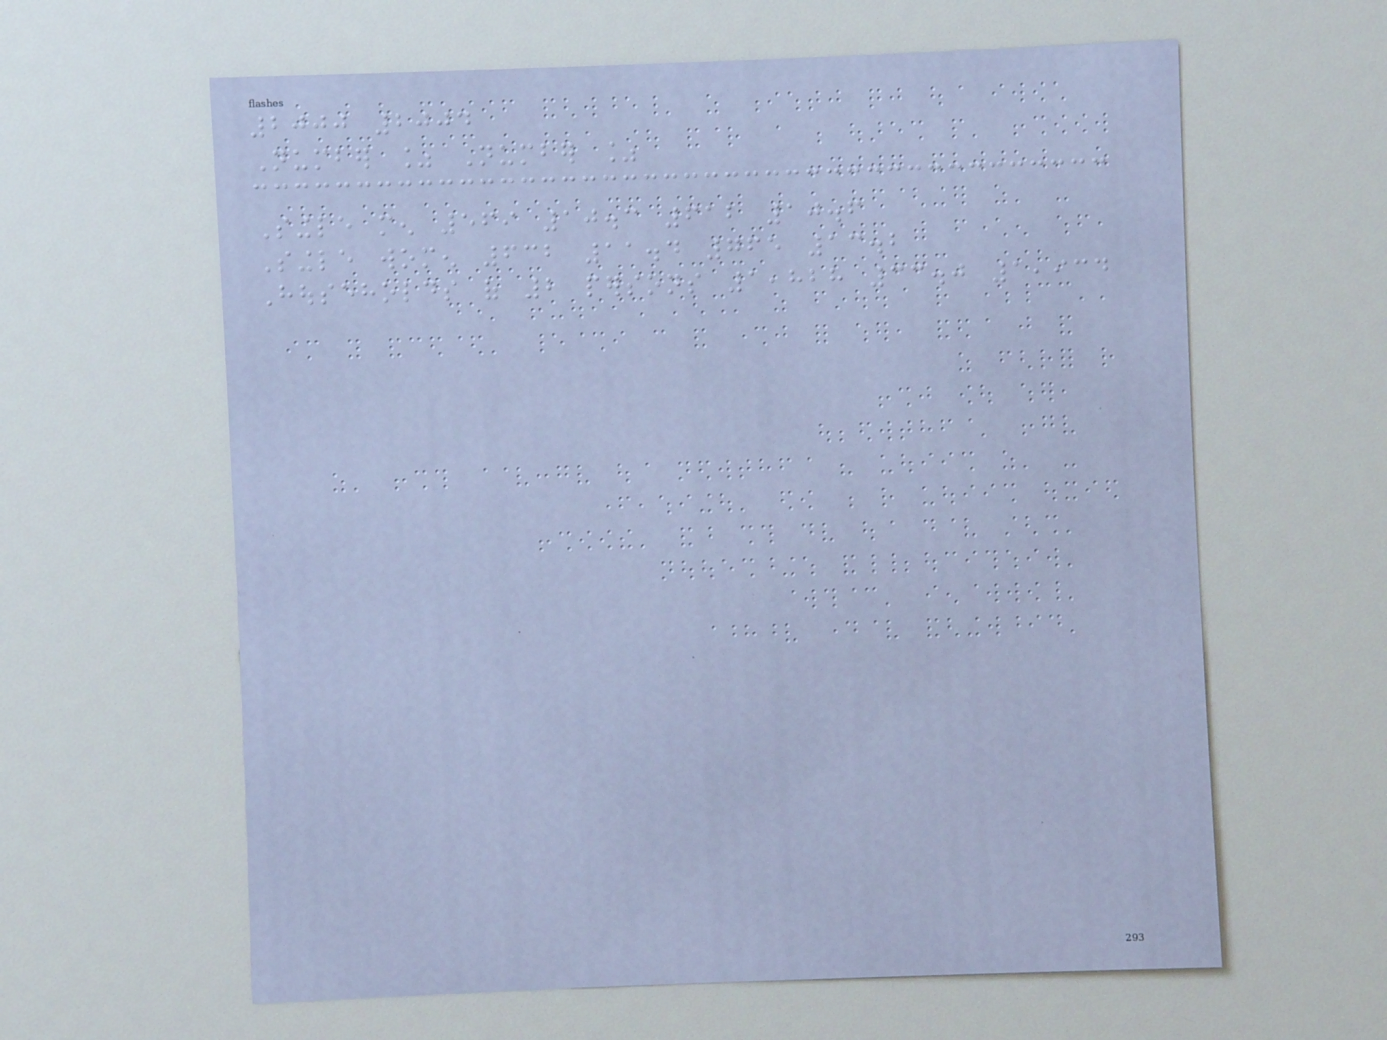2000 2004
Number % Number %
Single men 569 10.3 612 10.6
Single women 632 11.4 765 13.2
Households of 2 persons 1,828 33.0 1,934
